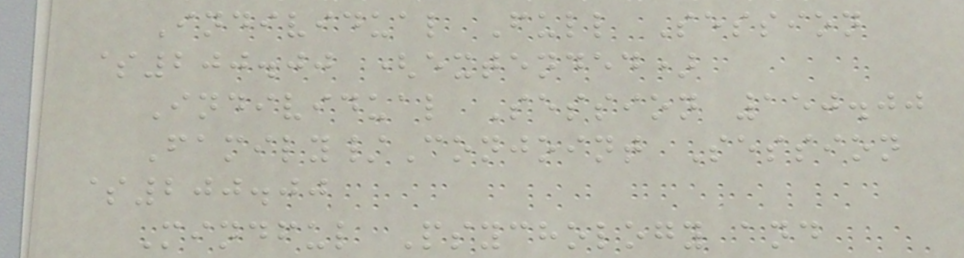Individual Full Session
$200.00 (extended)
Individual Session 150.00
Family/Conjoint Session
$200.00
Mindful Psychology and
